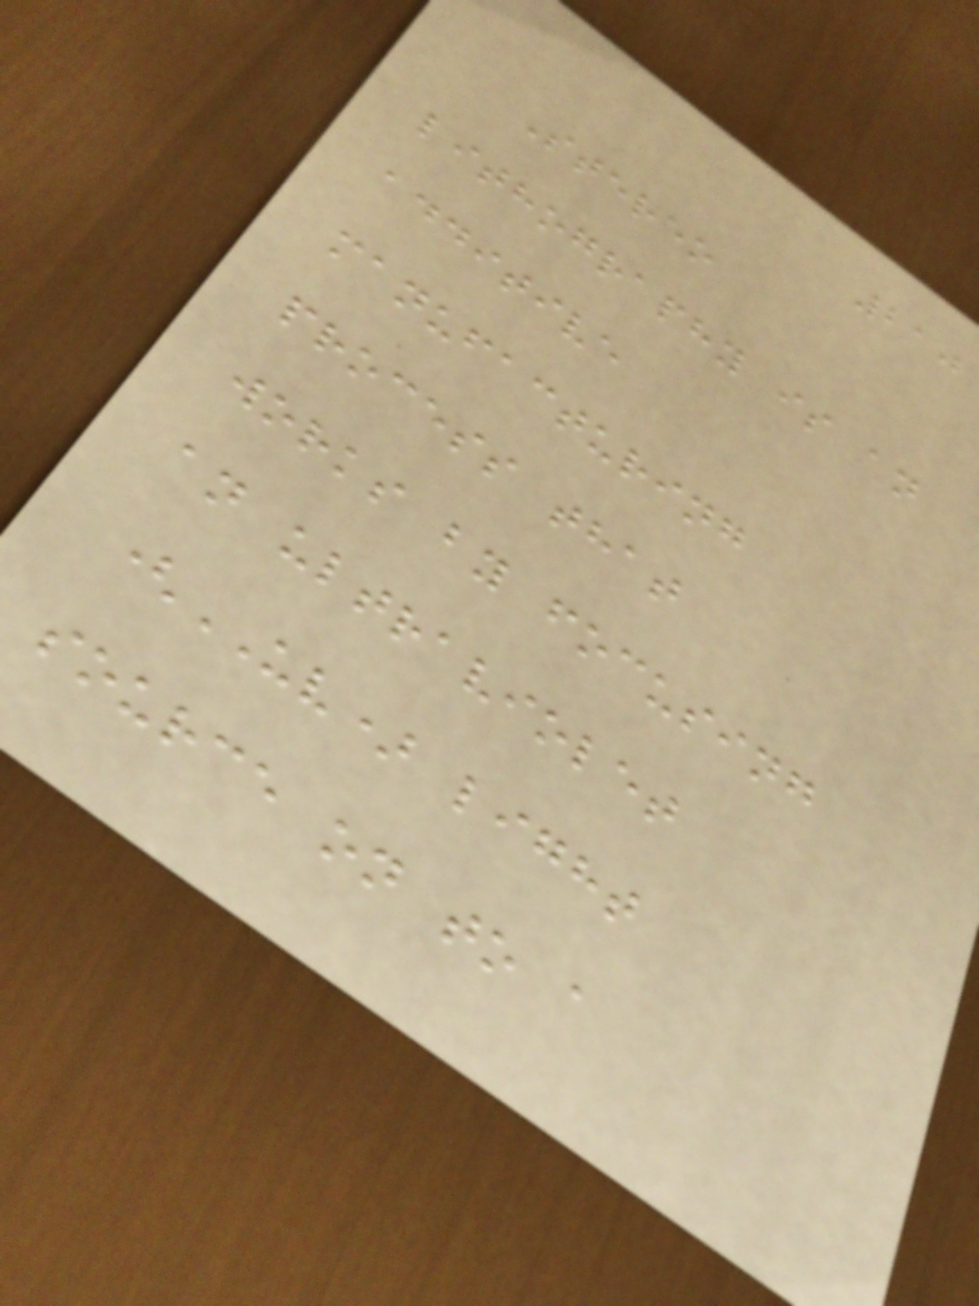210
Stereo
lithography is an
additive
manufacturing
process that
works by focusing
an ultraviolet
(UV) light
source on to a
